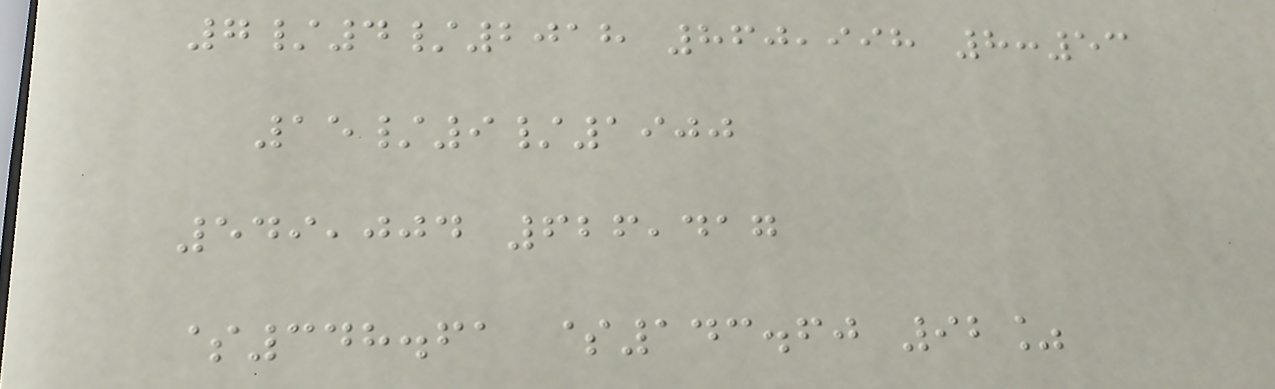7/4/2018 860,998 8:53
15/9/1900
549,004 626,417
$348.61 $143.60 92%
